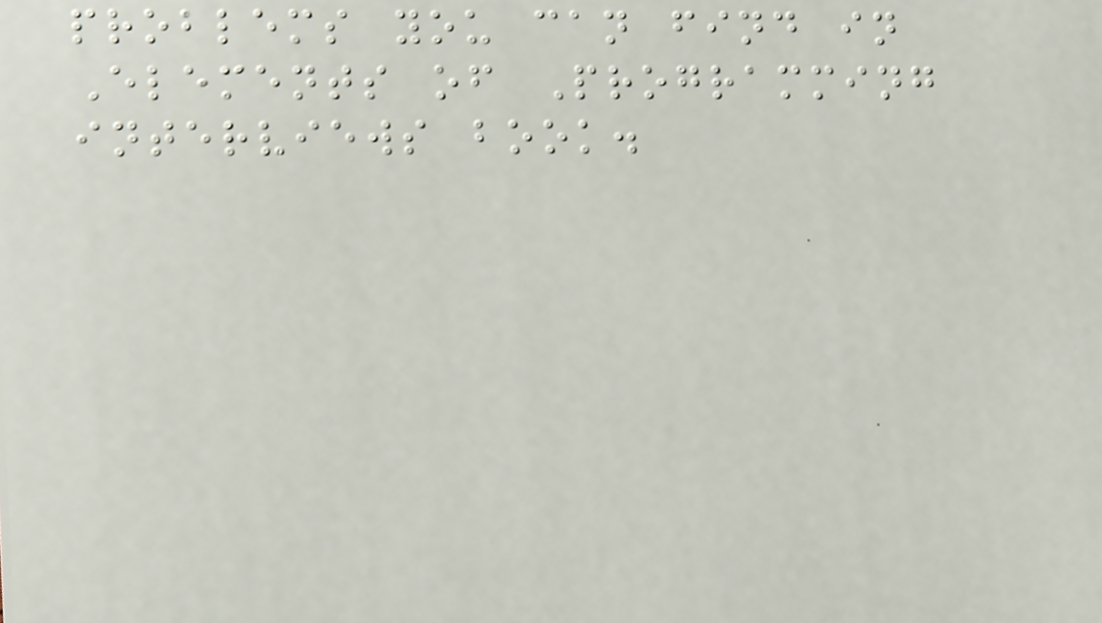problems you can find in
Elements of Programming
interviews book.
